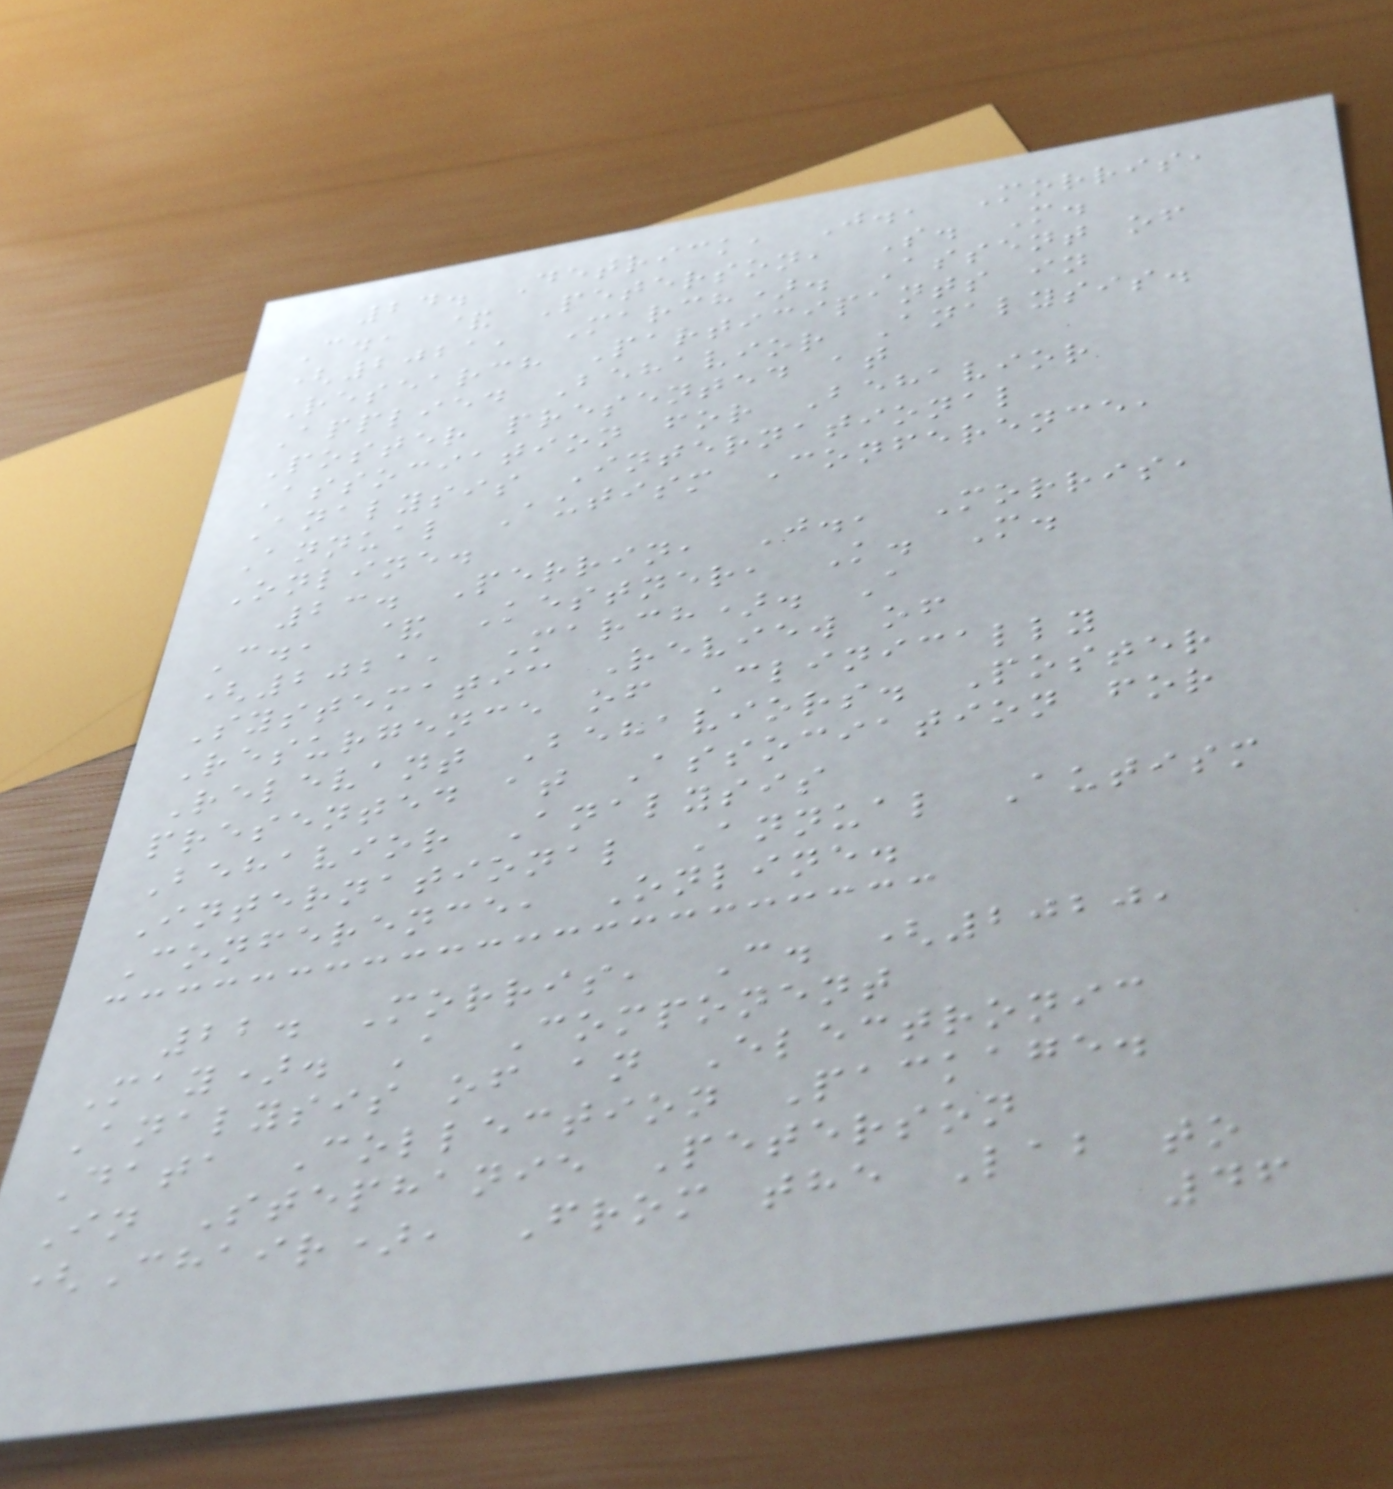24. Detrick, J., Morris,
C., & Peterson, S. M.
(2021, March). Assent of
Research Participants in
Applied Behavior Analysis.
Poster presented at
Association for Behavior
Analysis International
Annual Autism Conference,
Online.
23. Perrin, J., Morris,
C., & Kestner, K. M.
(2021, March). A
Systematic Review of
Resurgence of Clinically
Relevant Behaviors. Poster
presented at Association for
Behavior Analysis
International Annual Autism
Conference, Online.
22. Morris, C. (2020,
May). A Component
Analysis of an Electronic
Data Collection Package.
In Stephanie Peterson
(Chair), From the Lab to
46
